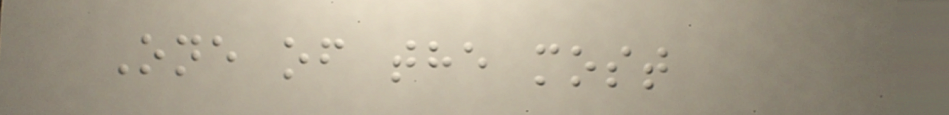One of the most
